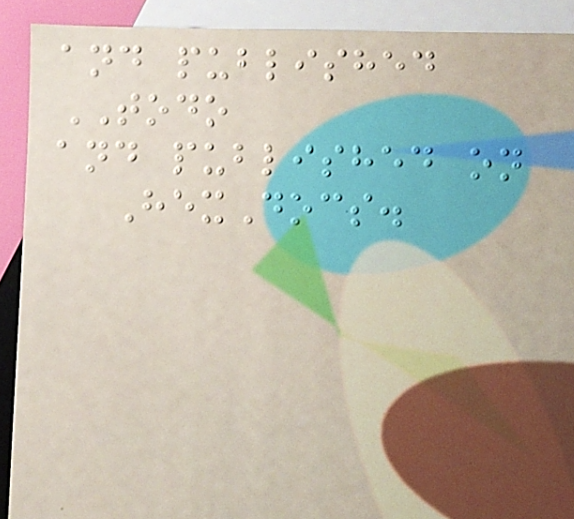and published
TODO
and published on
HexDocs.
